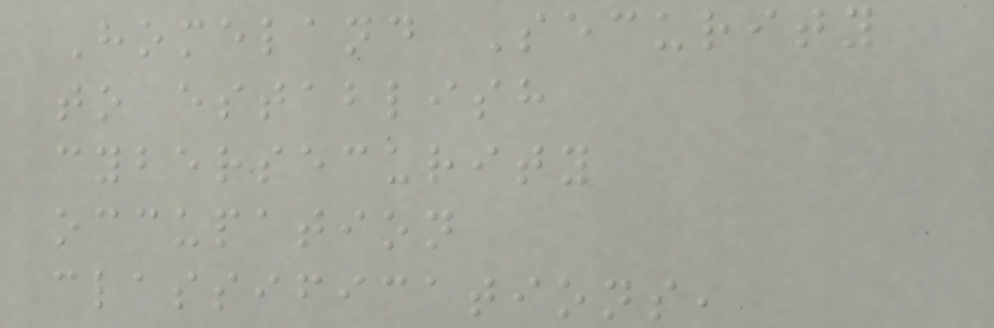Homeland Security
to establish
cybersecurity
occupation
classifications,
